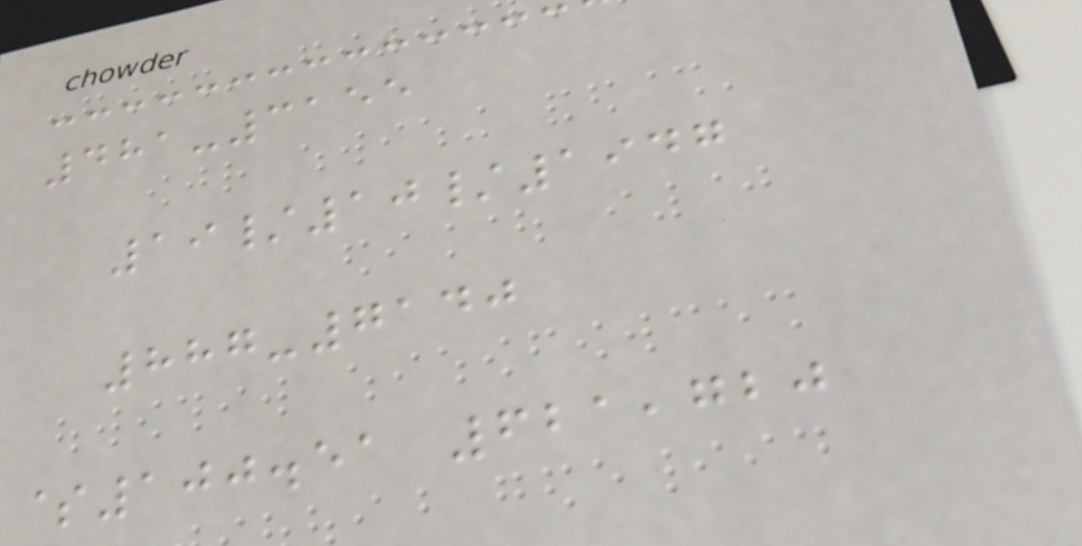481-3155
19/10/1947
887-7140
$100.51 621,720
